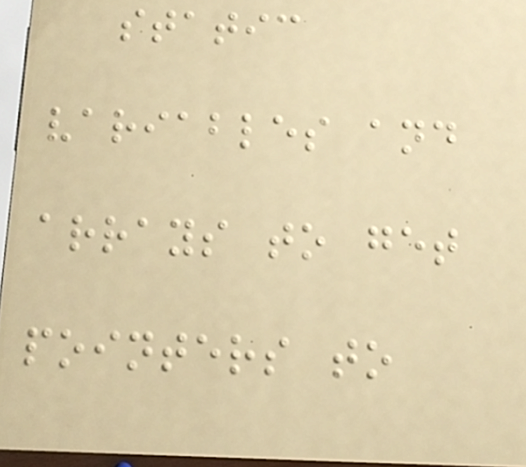static
variables and
arrays to get
pointers to
